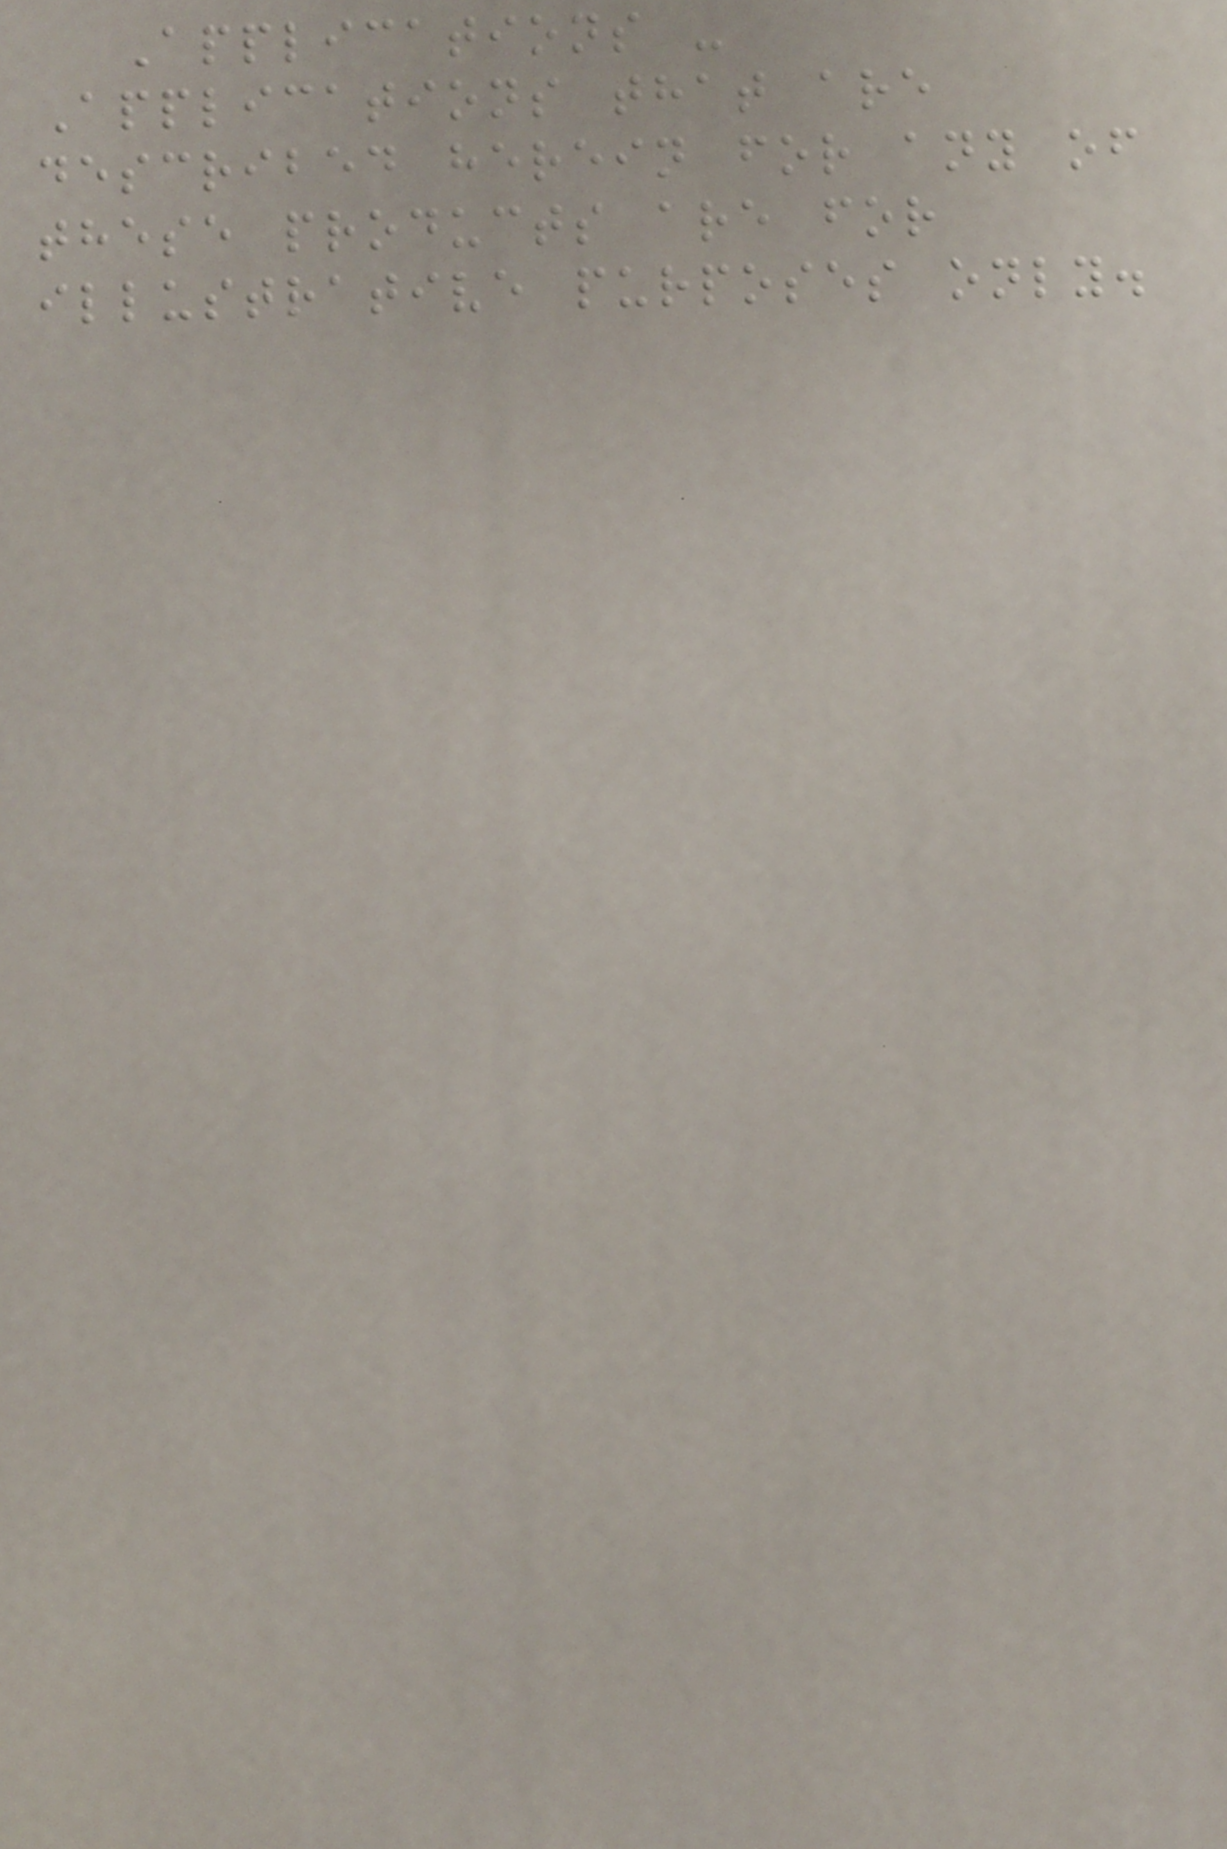Applications -
Applications that are
described herein for any of
these products are for
illustrative purposes only.
